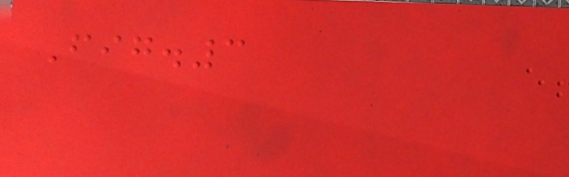Fig.3
